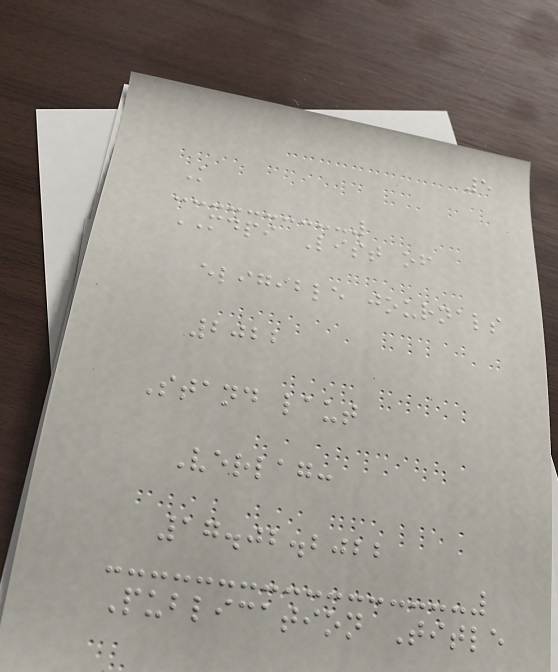5
K
MDPI List of
eligible journals
2022
Stand laut
Verlag:
17.02.2022
Publication Title
